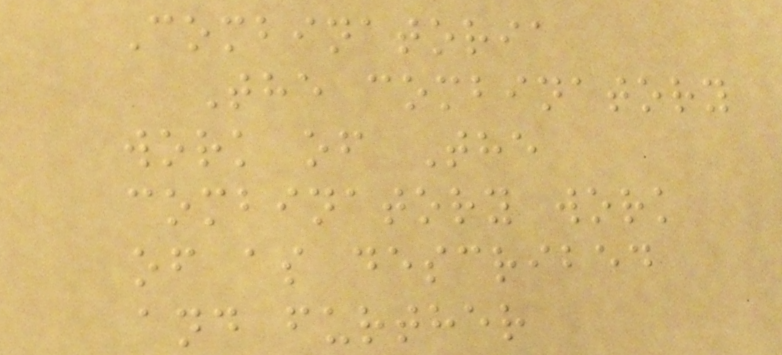Combinatoria
The combinatory
work of The
combinatory work
of as described
and further
